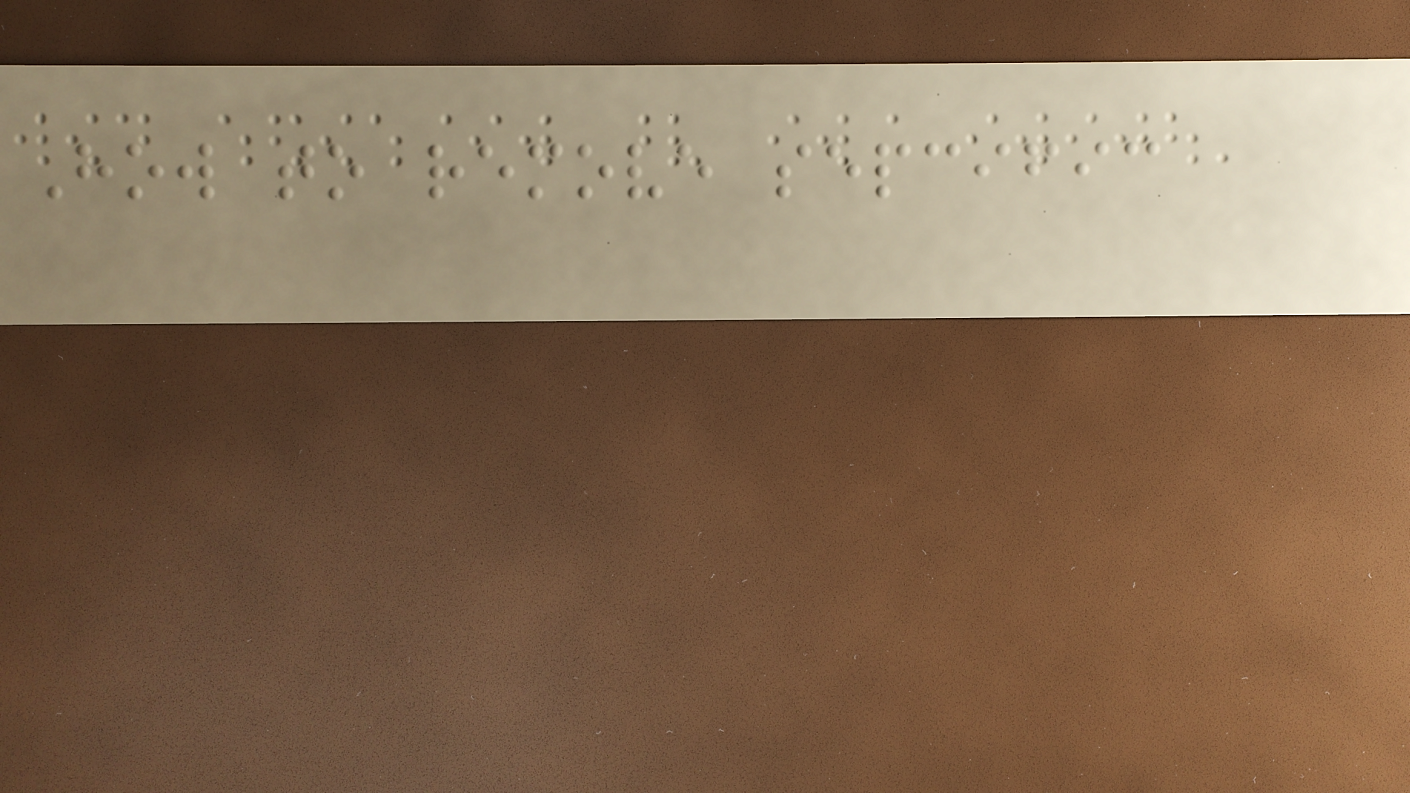How to remove sepcific
